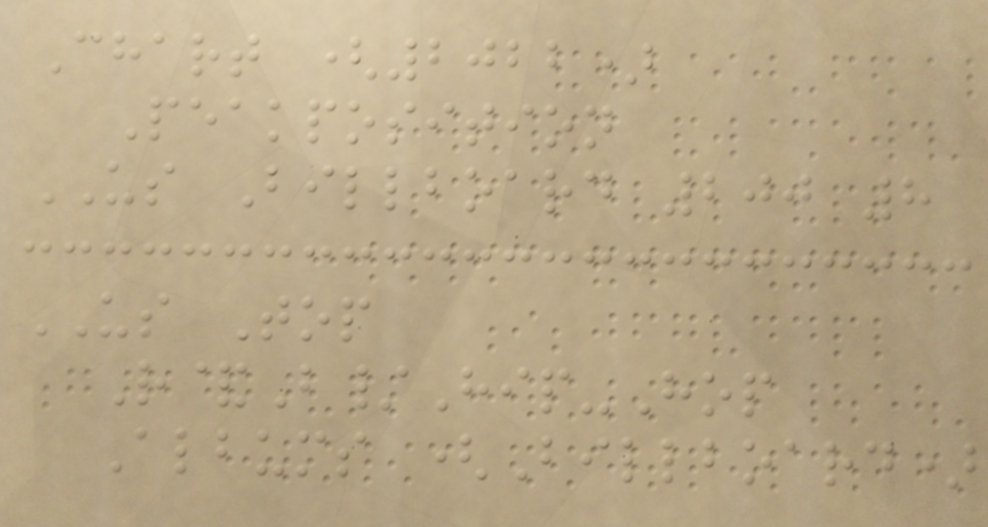Chart (2022)
Peakposition
US Billboard 200 8
US Top
R&B/Hip-Hop
Albums (Billboard)
